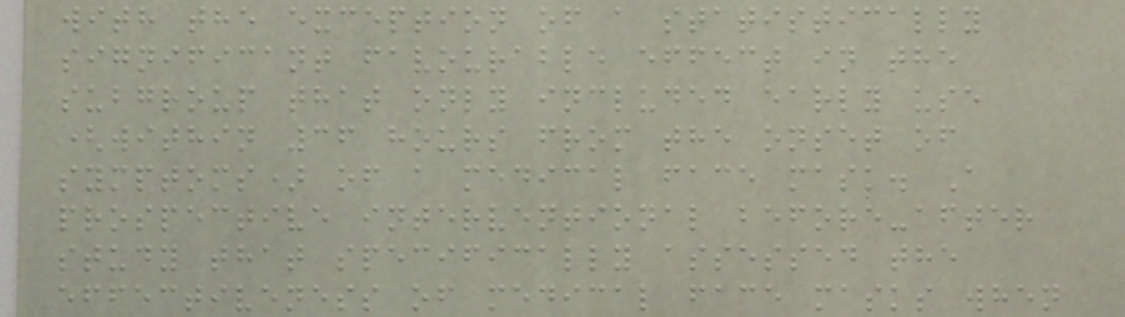with the exception of a statistically
significant favourable effect in the
subgroup that only included early use
(within 36 hours from the onset of
symptoms) of a medical face mask. A
prospective interventional before-after
study that specifically assessed the
effectiveness of medical face masks when
